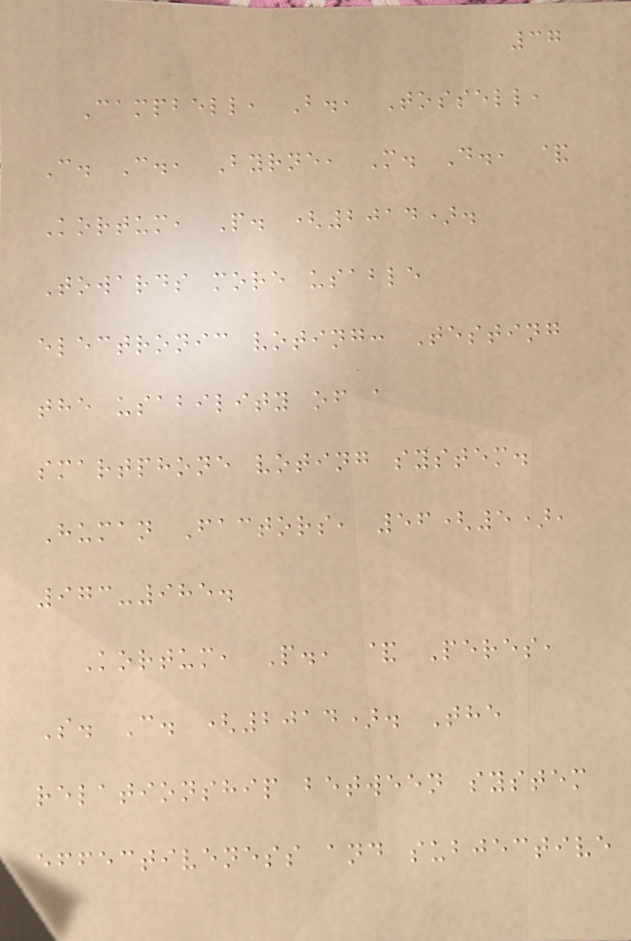37
Campbell, B., Tossell,
C. C., Byrne, M. D., &
Kortum, P. (2014).
Towards more usable
electronic voting: Testing
the usability of a
smartphone voting system.
Human Factors, 56(5),
973-985.
Kortum, P., & Peres,
S. C. (2014). The
relationship between system
effectiveness and subjective
